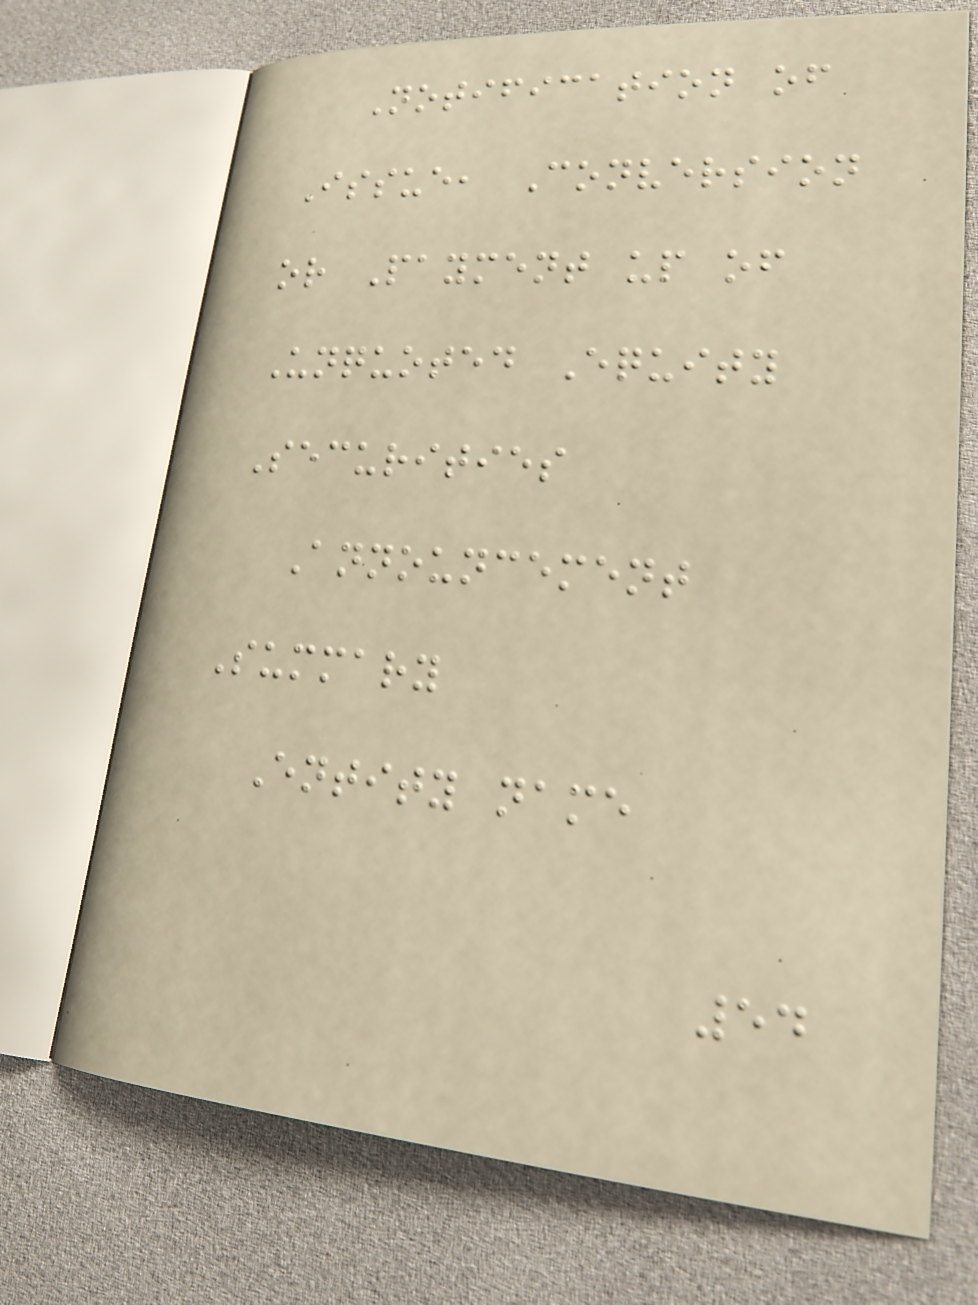Notification of
Issue, Conversion
or Payment up of
Unquoted Equity
Securities
Announcement
Summary
Entity name
54
